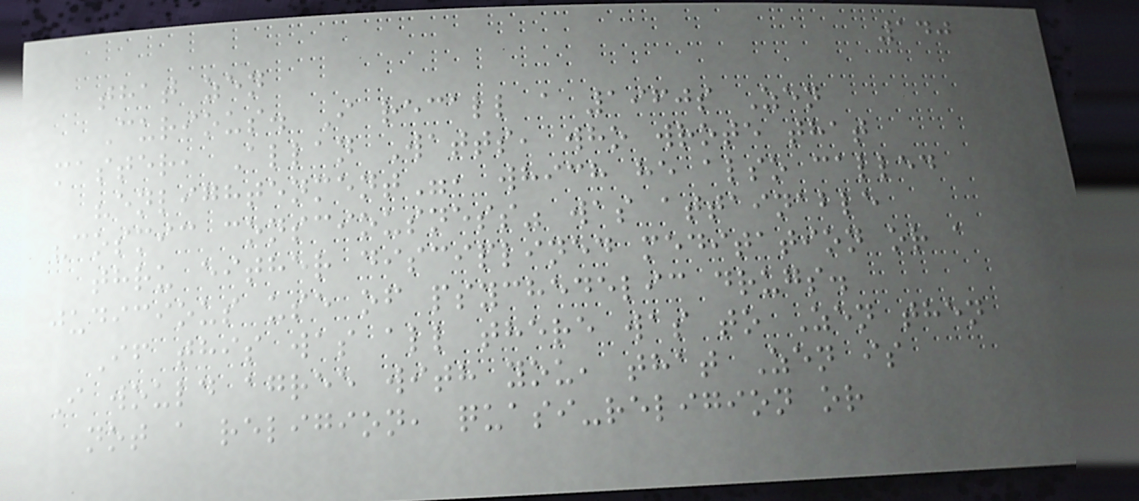140
that zen
Curious. I recall a 1960s Zen
master, Allan Watts, who wrote that
"enlightenment", which he also called
"cosmic consciousness" was attainable
thru either disciplined meditation or a
judicious use of psychedelic drugs.
If this was all there was to Zen then
I would agree with you, that Zen is
not a religion, quasi-religion or
